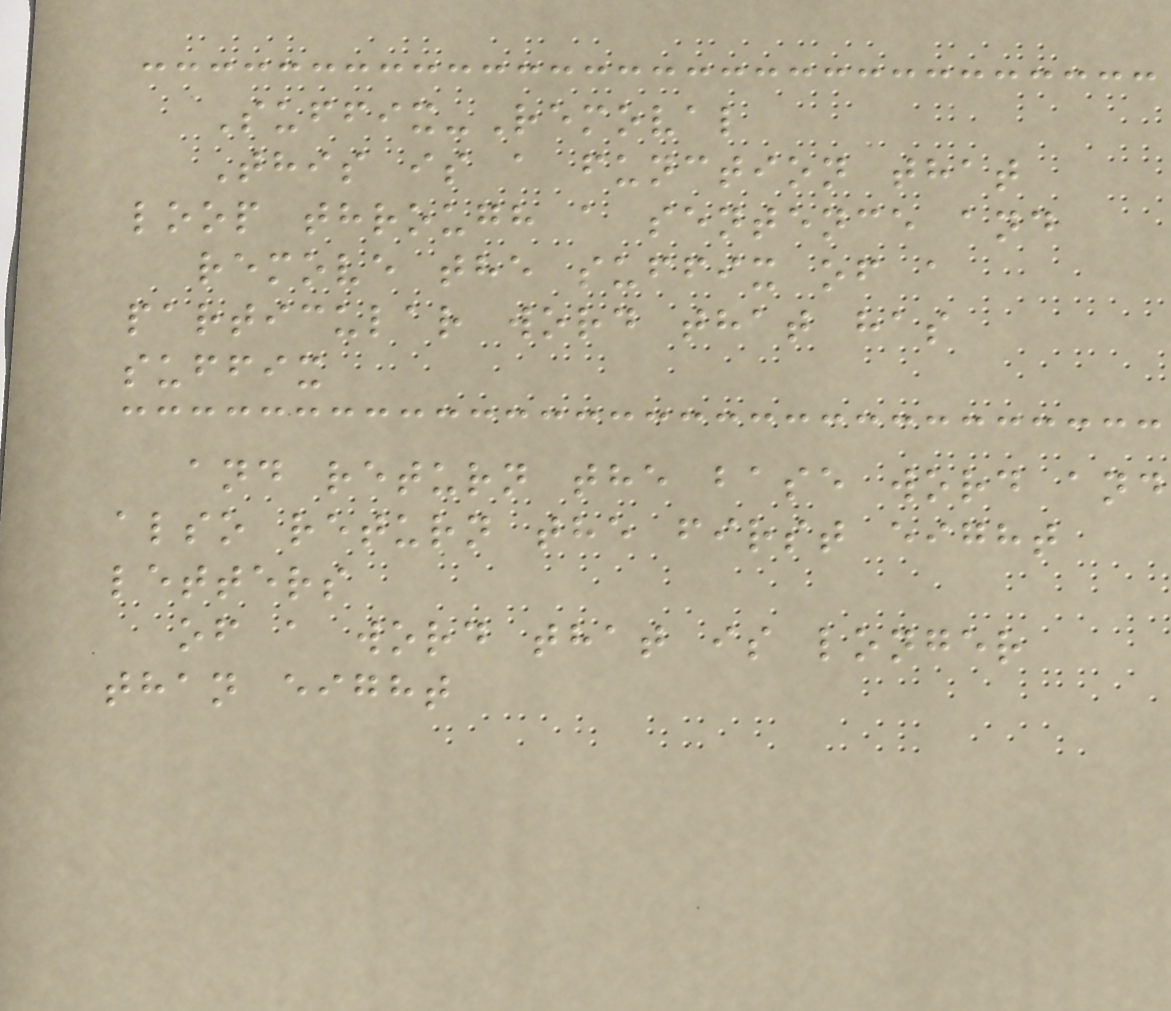Suffix-Removal
This is a function that
loop through a sentence and
remove the suffix of a
particular word that has
suffix
and return the base word and
also return the first eight
letters
of a word that is longer
than eight
